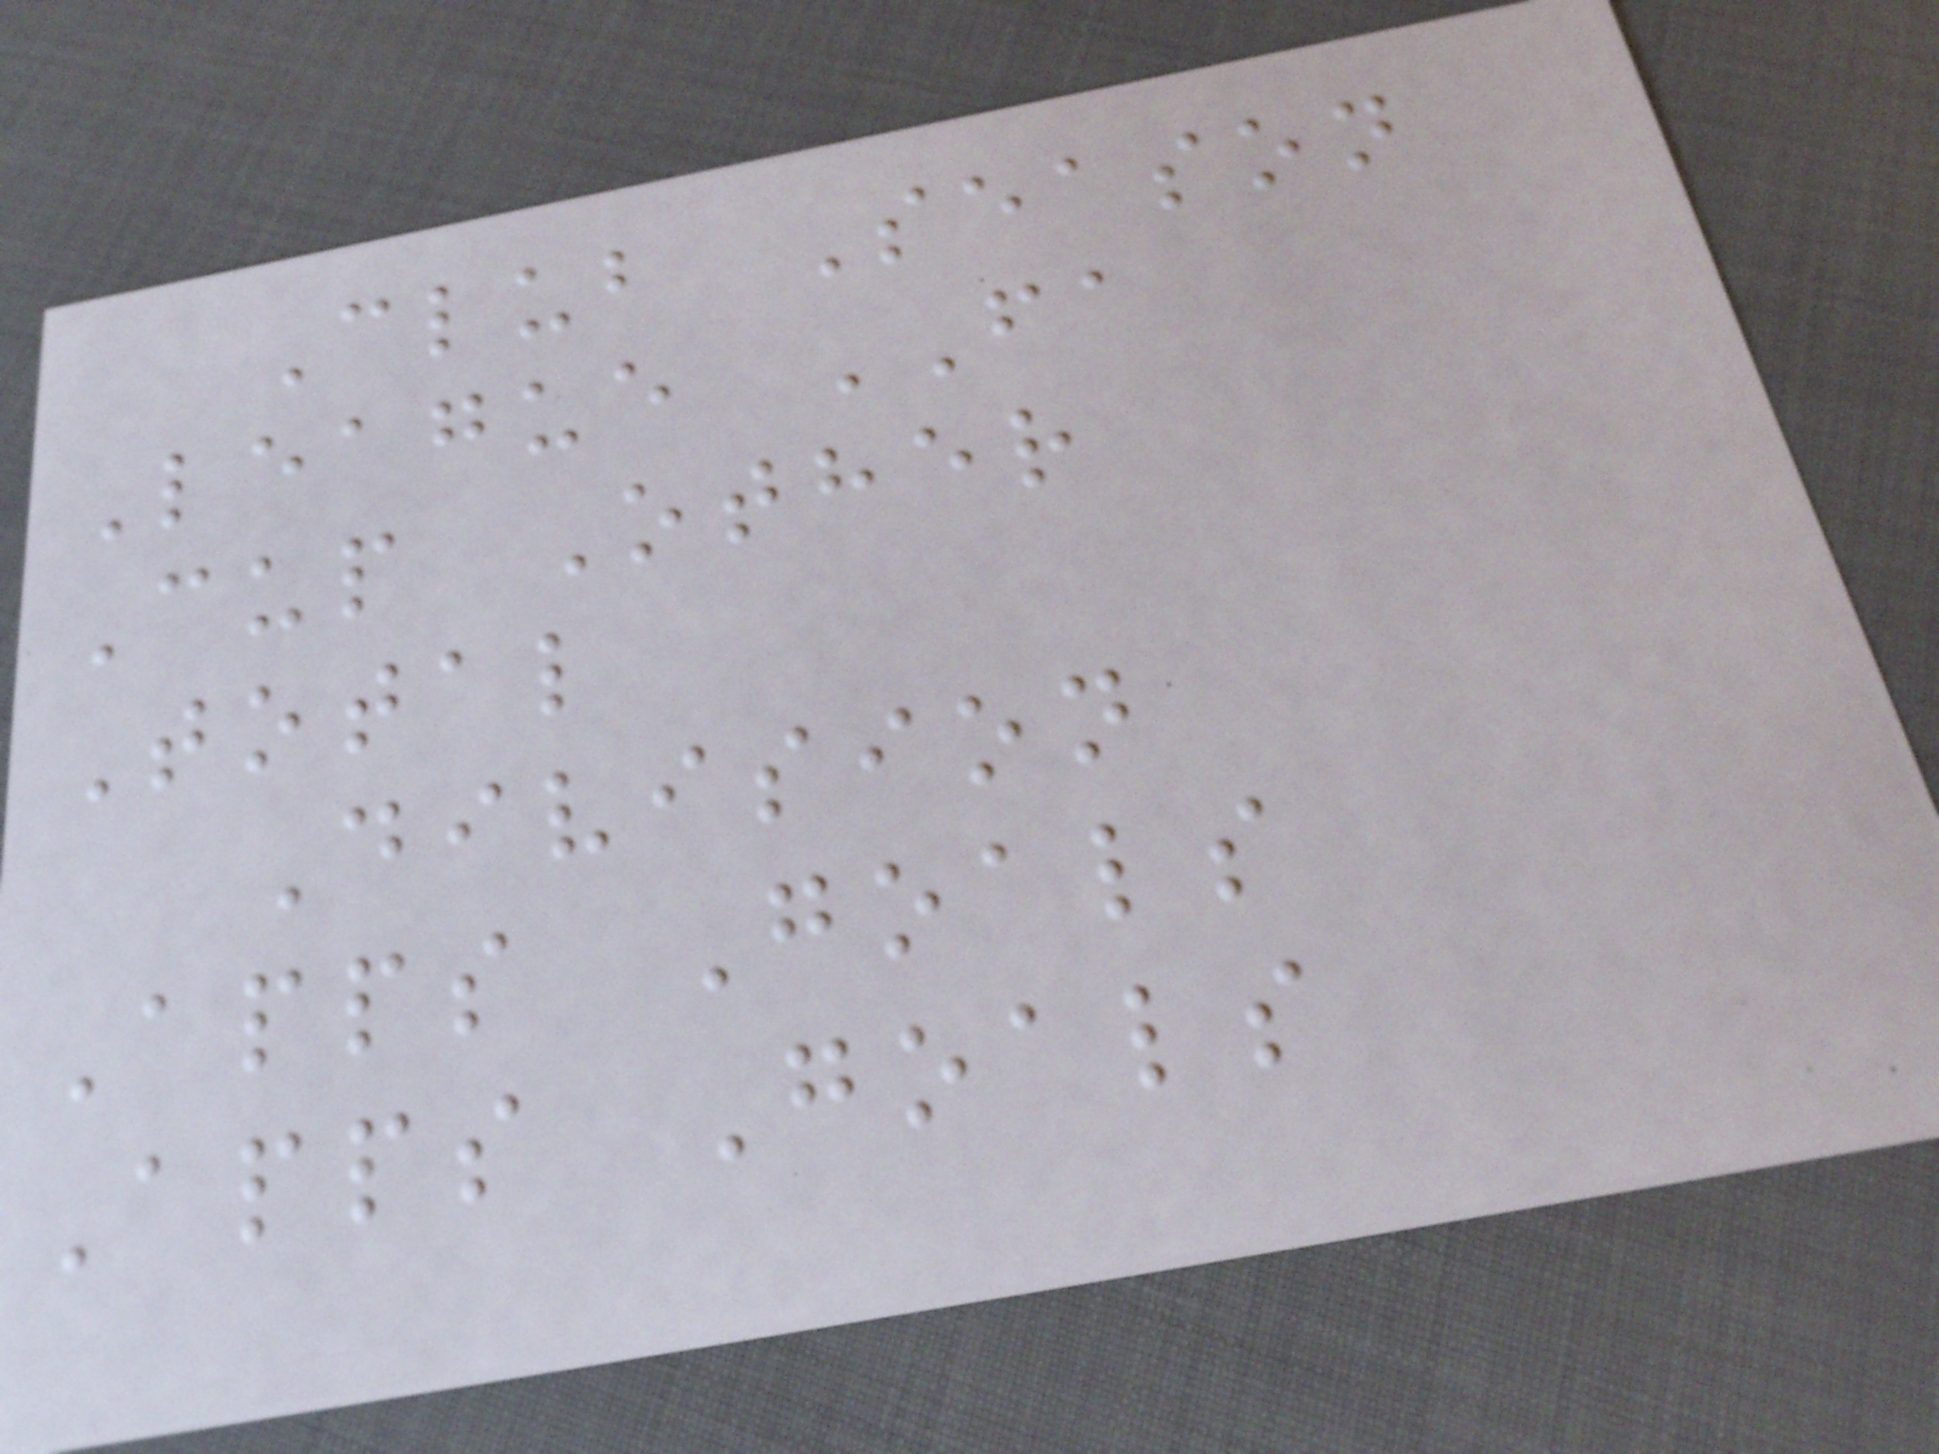Club Season
League FA
Cup Other
Total
Division
Apps Goals
Apps Goals
